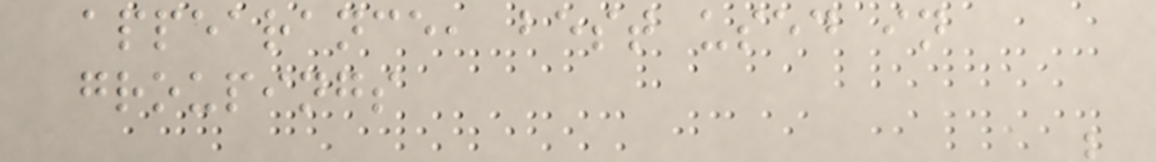appearance, best used in
groupings
